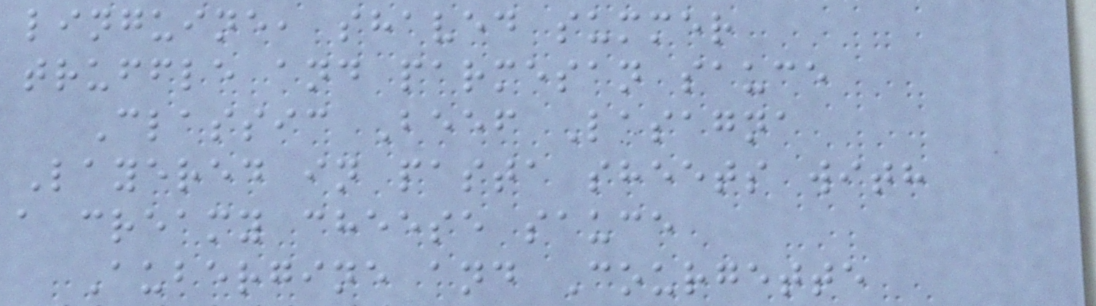linguine, shaved summer
truffle and parmesan sauce
Classic Beef Lasagna
Layered in pasta sheets with
a creamy cheese sauce
Aubergine and Courgette
